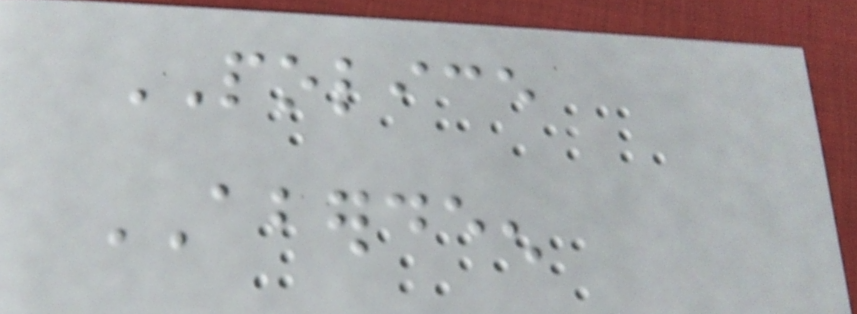POLICE
ABERDEEN
